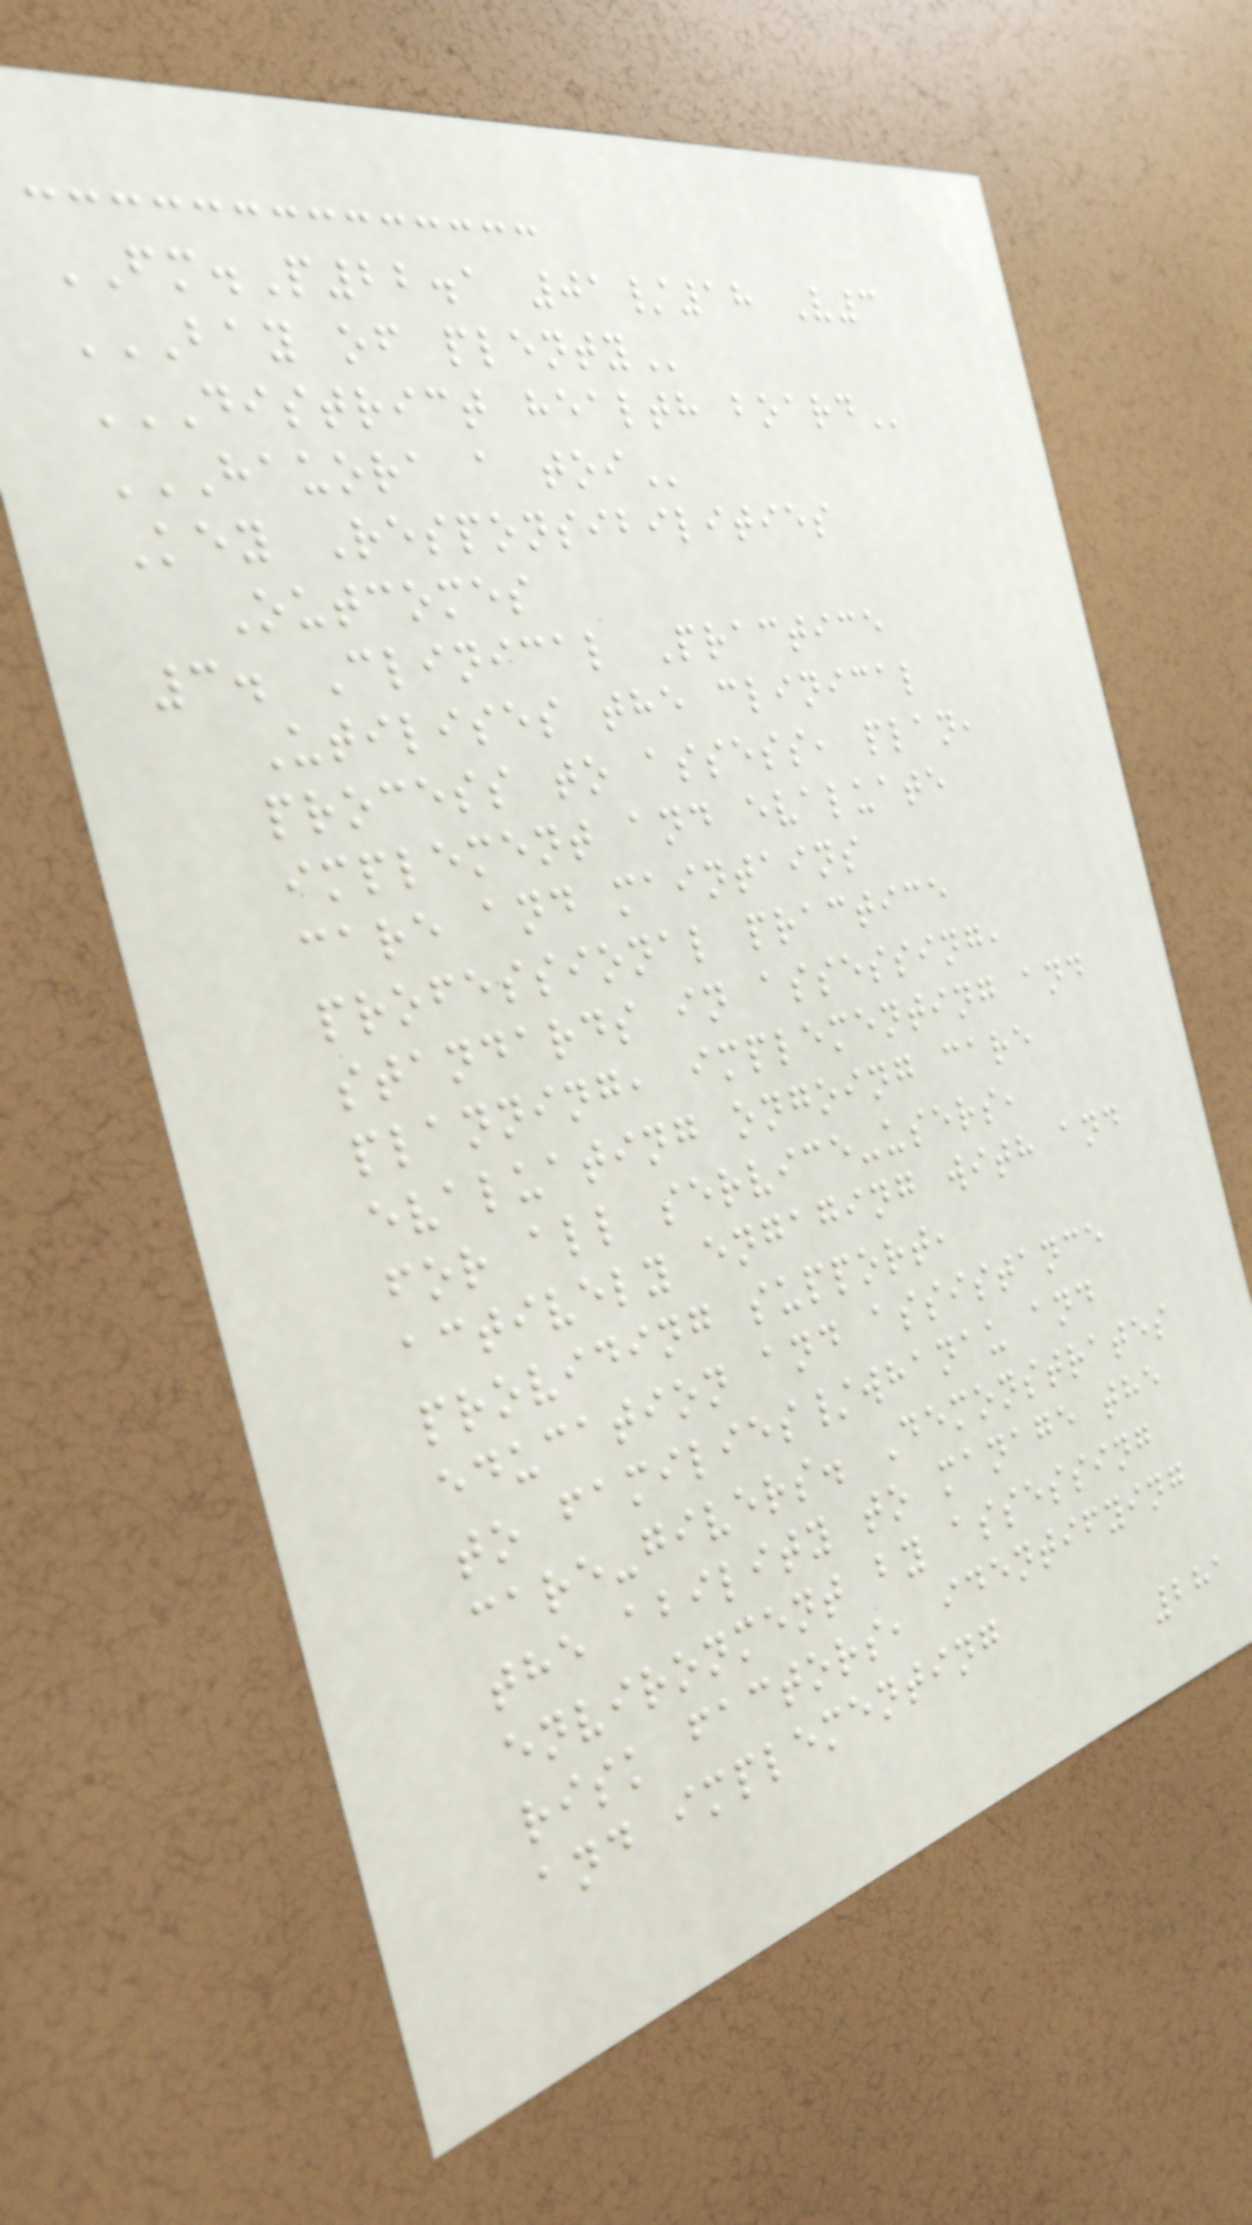FM.P22.1 01/18 V3
BAY OF PLENTY
DISTRICT HEALTH BOARD
HAUORA A TOI
Key Responsibilities
Outcomes
3. Clinical Practice
Utilises the clinical
process to assess, plan,
implement and evaluate
care and maintains
professional practice
standards in assessing,
planning, implementing and
evaluating ongoing care
for all service-users,
actively engaging with and
providing support,
education and assistance
to families/whanau and
care-givers. Demonstrates
the ability to manage the
environment by assessing
risk factors, identifying
and implementing
281
